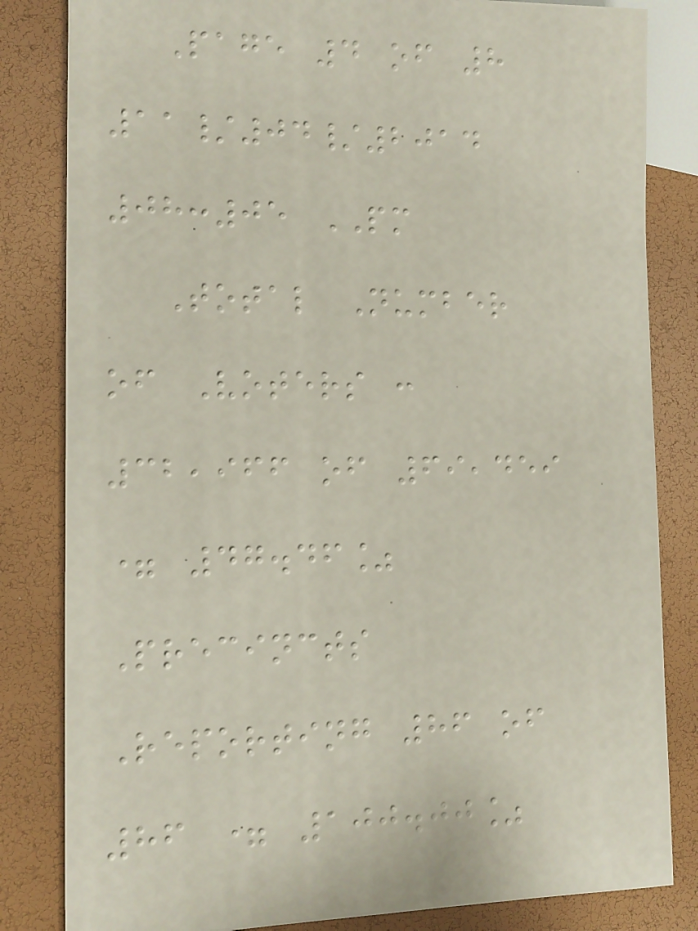Page 4 of 8
11/04/2014
08:05 PM
Total Number
of Voters :
32,966 of 69,459
= 47.46%
Precincts
Reporting 86 of
86 = 100.00%
